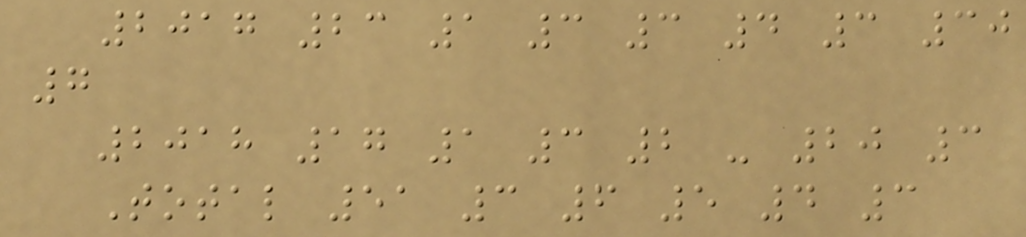2017 23 1 3 3 4 3 30
7
2018 17 1 3 2 - 20 3
Total 51 3 6 5 4 3
